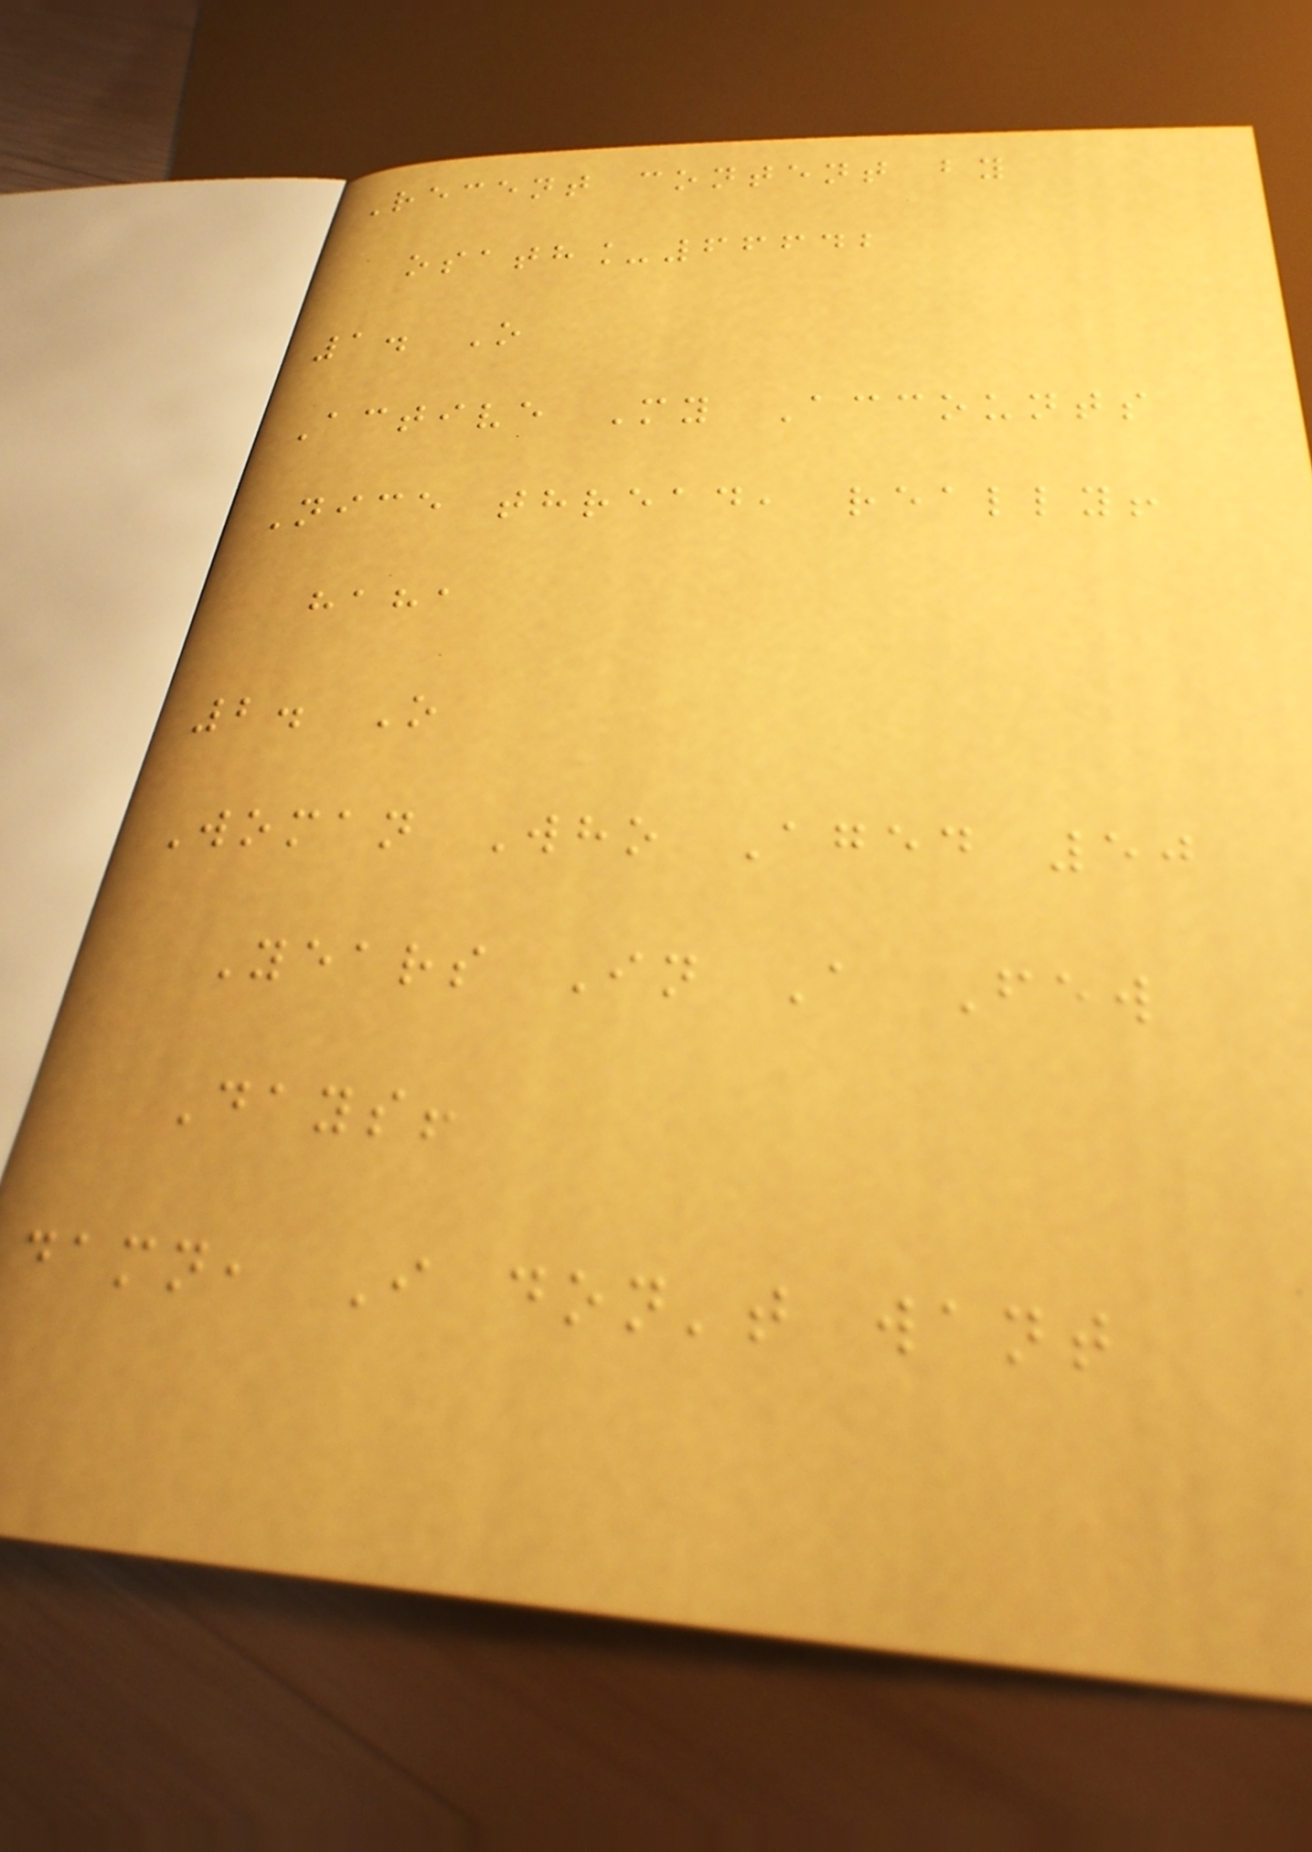Recent content by
osath_66642
1. O
Active My Accounts
Nice thread, really!
haha
2. O
Woman Who Aged 50
Years In A Few
Days!
damn, I don't want
